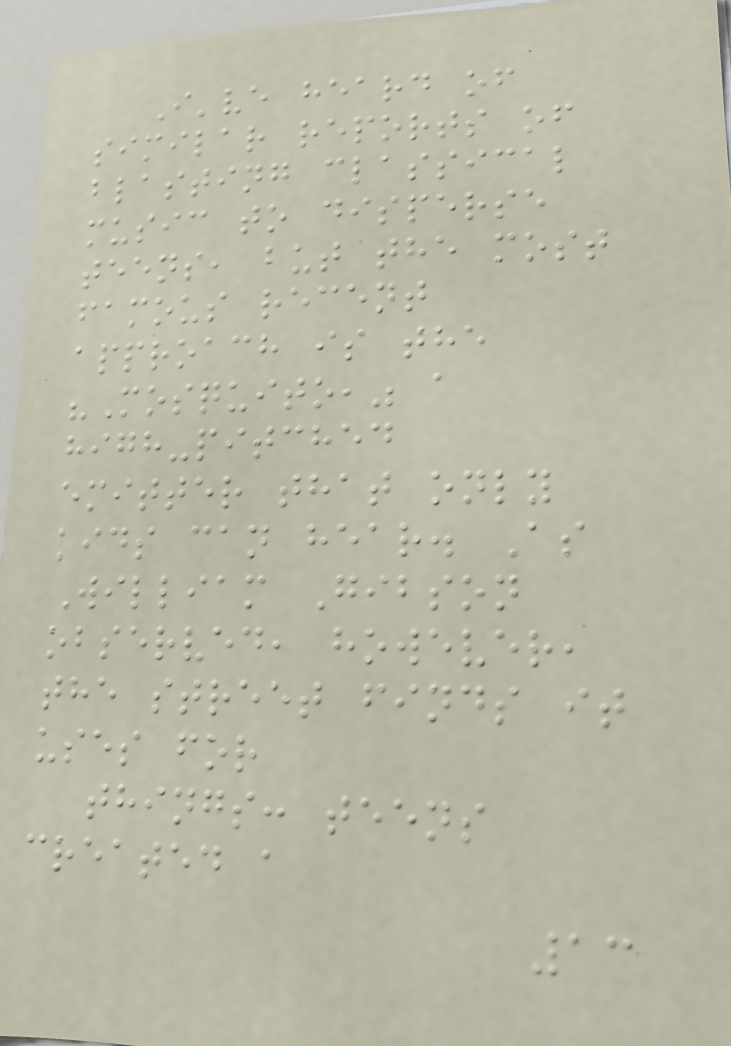I've heard of
similar reports of
blasting classical
music to disperse
teens, but the most
famous recent
approach is the
"Mosquito," a
high-pitched
emitter that only
kids can hear. As
William Gibson
observed, however,
the street finds it
uses for
things: teens
created a
13
